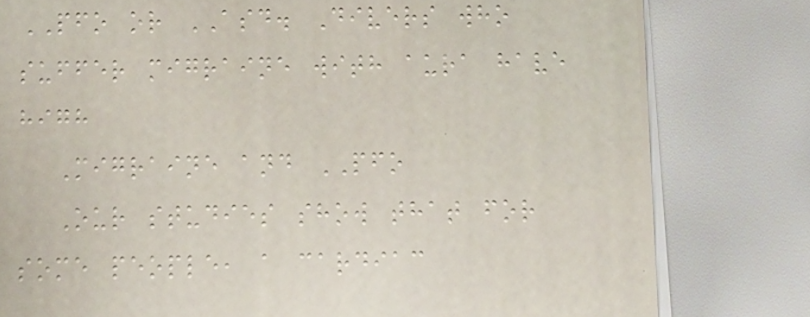PFO or ASD. Divers who
suffer migraine with aura have
high
Migraine and PFO
Our studies show that for
some people, a cardiac
